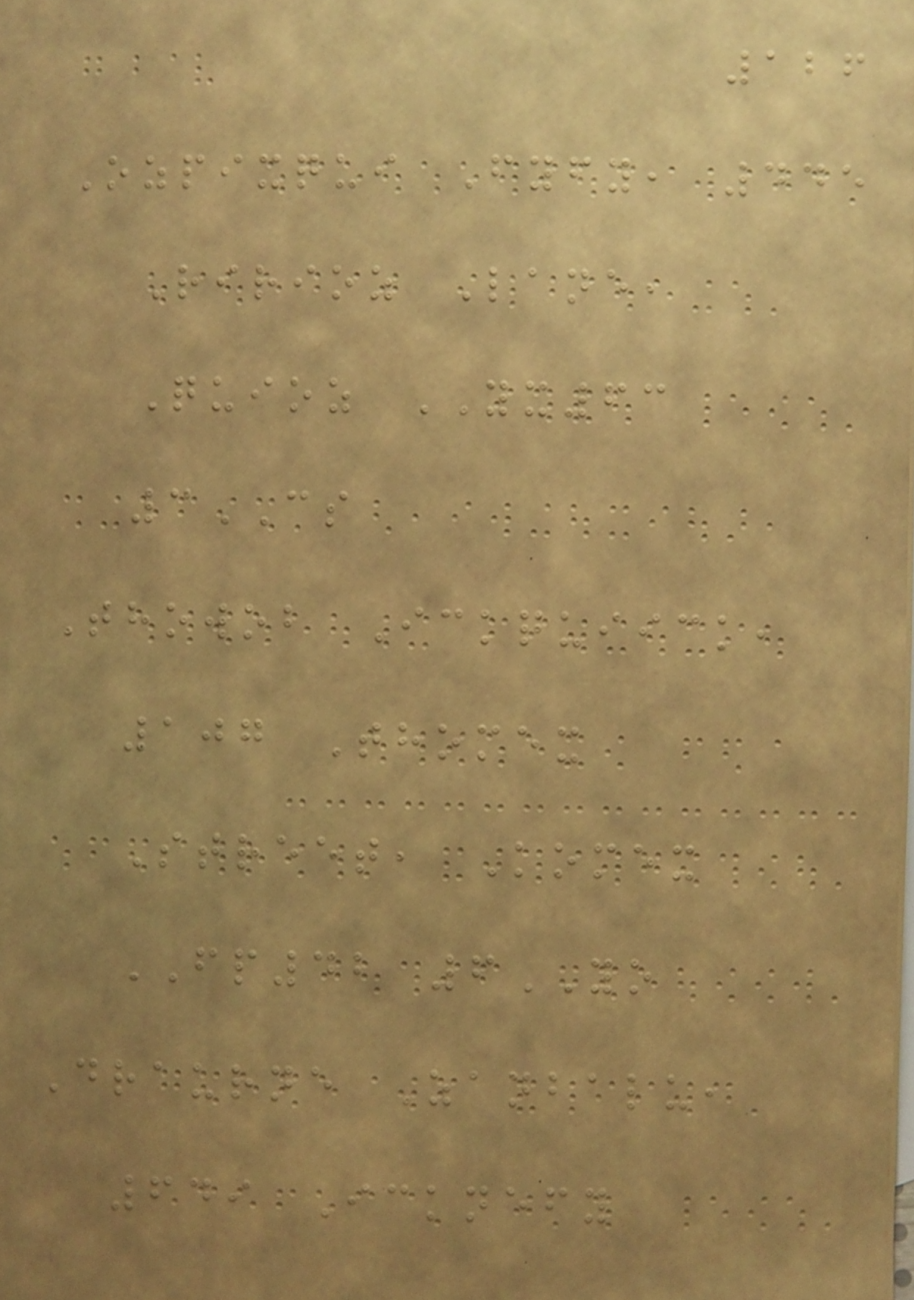126
Ozpixqui Fyfy, 445
Ririoz Lane,
Quioz YX63
3CS
Thowob Ickquiick,
107 Thomex
Street, Komex
FP42 6YO
Draurne Zanbalu,
649 Icknefy
